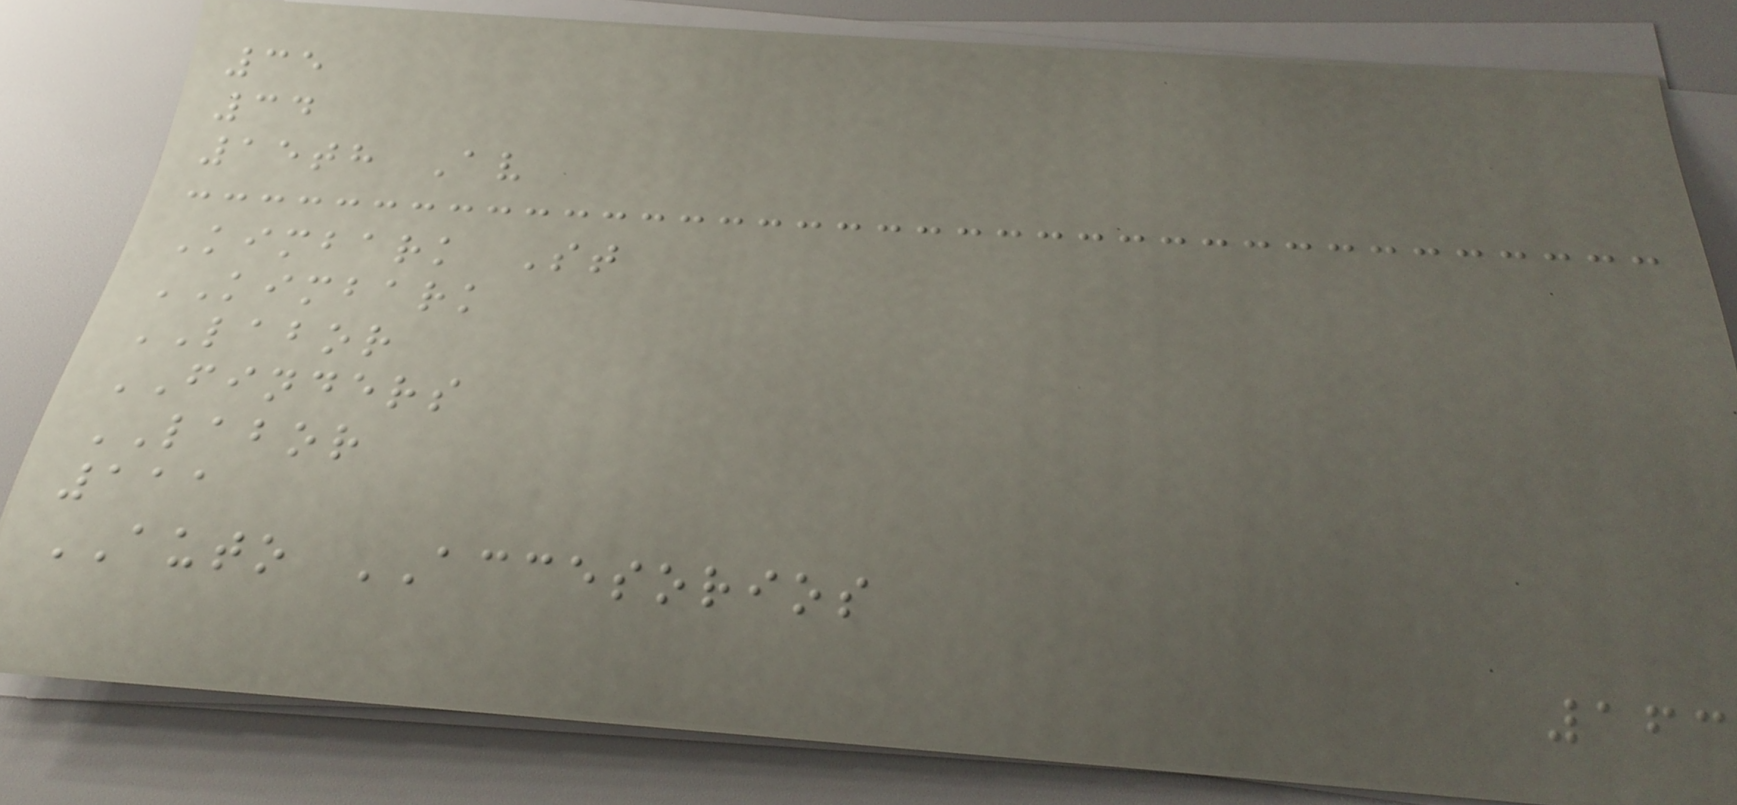35
34
15th Av
Kimbark St
KIMBARK
LABOR
FINDERS
LABOR
111
AUTO ACCESORIOS
163
